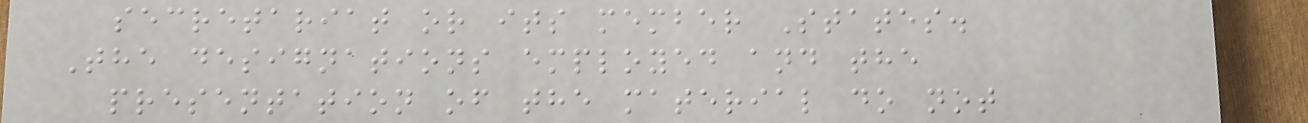secretariat or its member States.
The designations employed and the
presentation of the material do not
